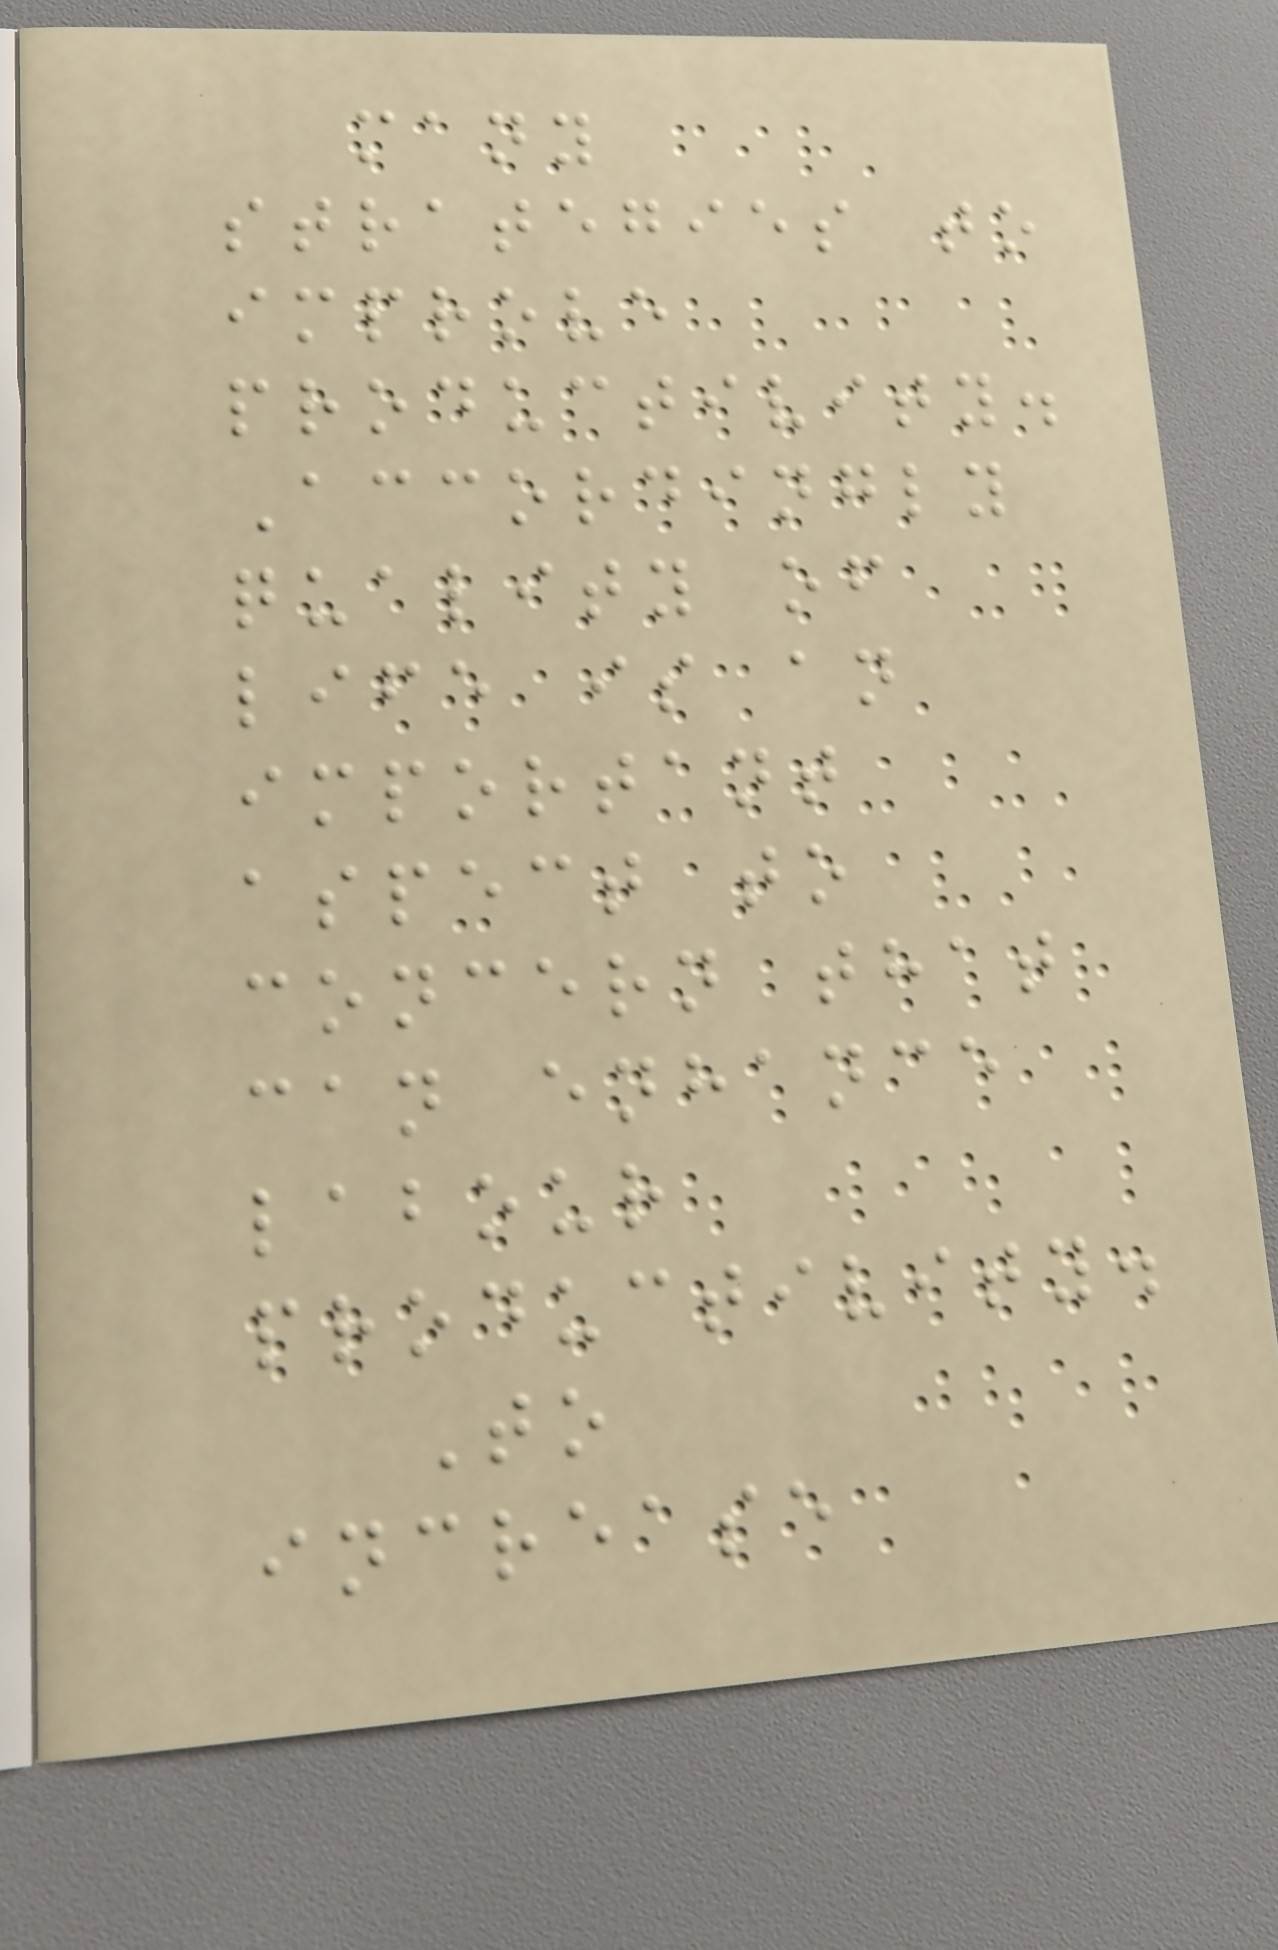many
strategies to
improve
productivity.
Accordingly
quality of
life is an
important
aspect to
concern that
can enhance
labour
productivity.
To
increase
